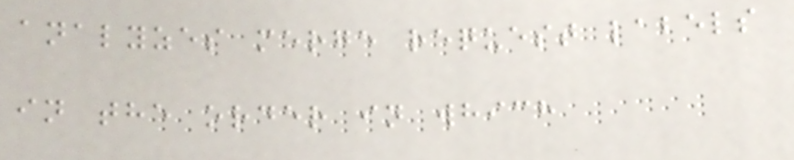analyzes merge request labels
in the order in which
